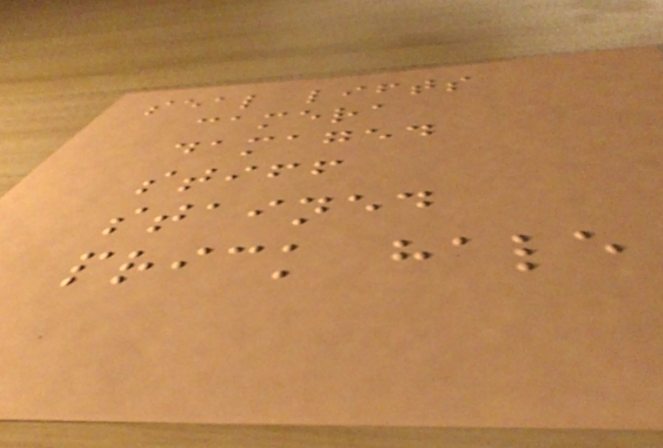seal lifts
camera
damaged
stiff
stained
prick hale
